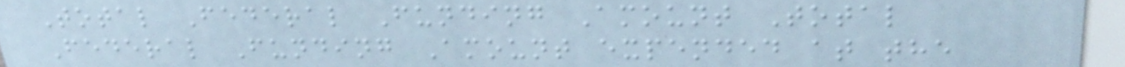Total Federal Funding Amount Total
Federal Funding Amount expended at the
